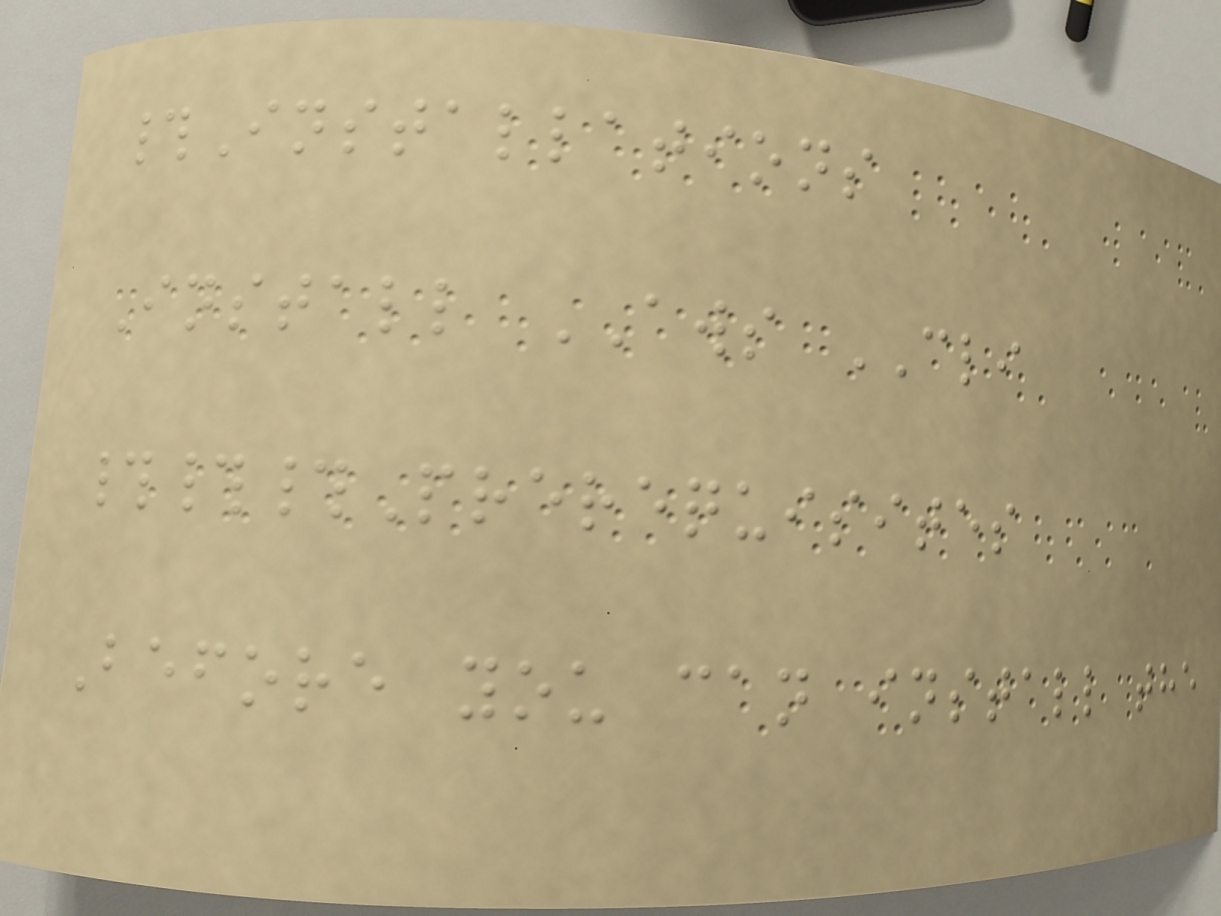#Installations
Install AWS CLI
###Prerequisites
Before you can install the
